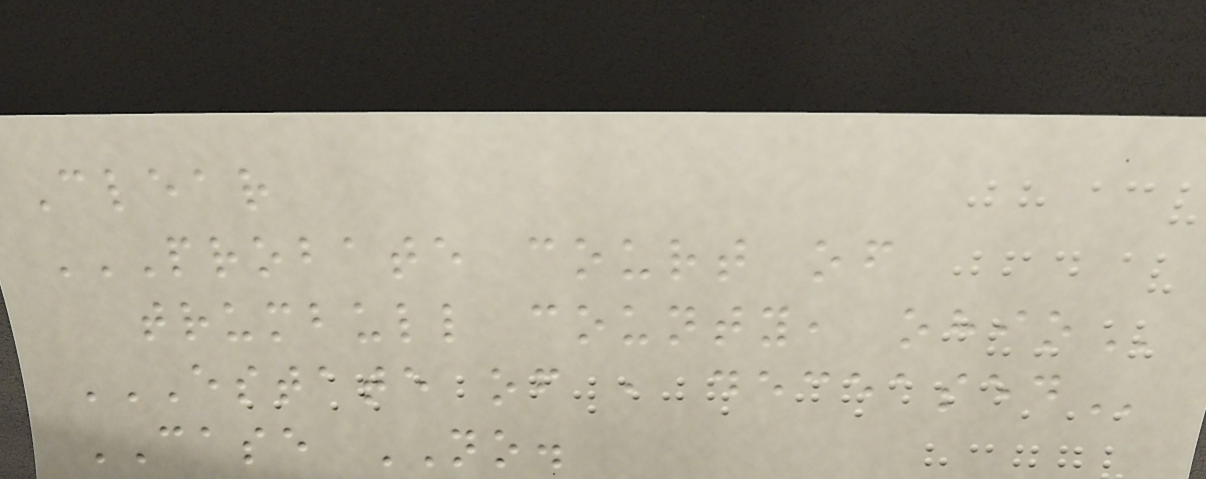Clear
PROBATE COURT OF
TRUMBULL COUNTY, OHIO
ESTATE OF , DECEASED
CASE NO.
